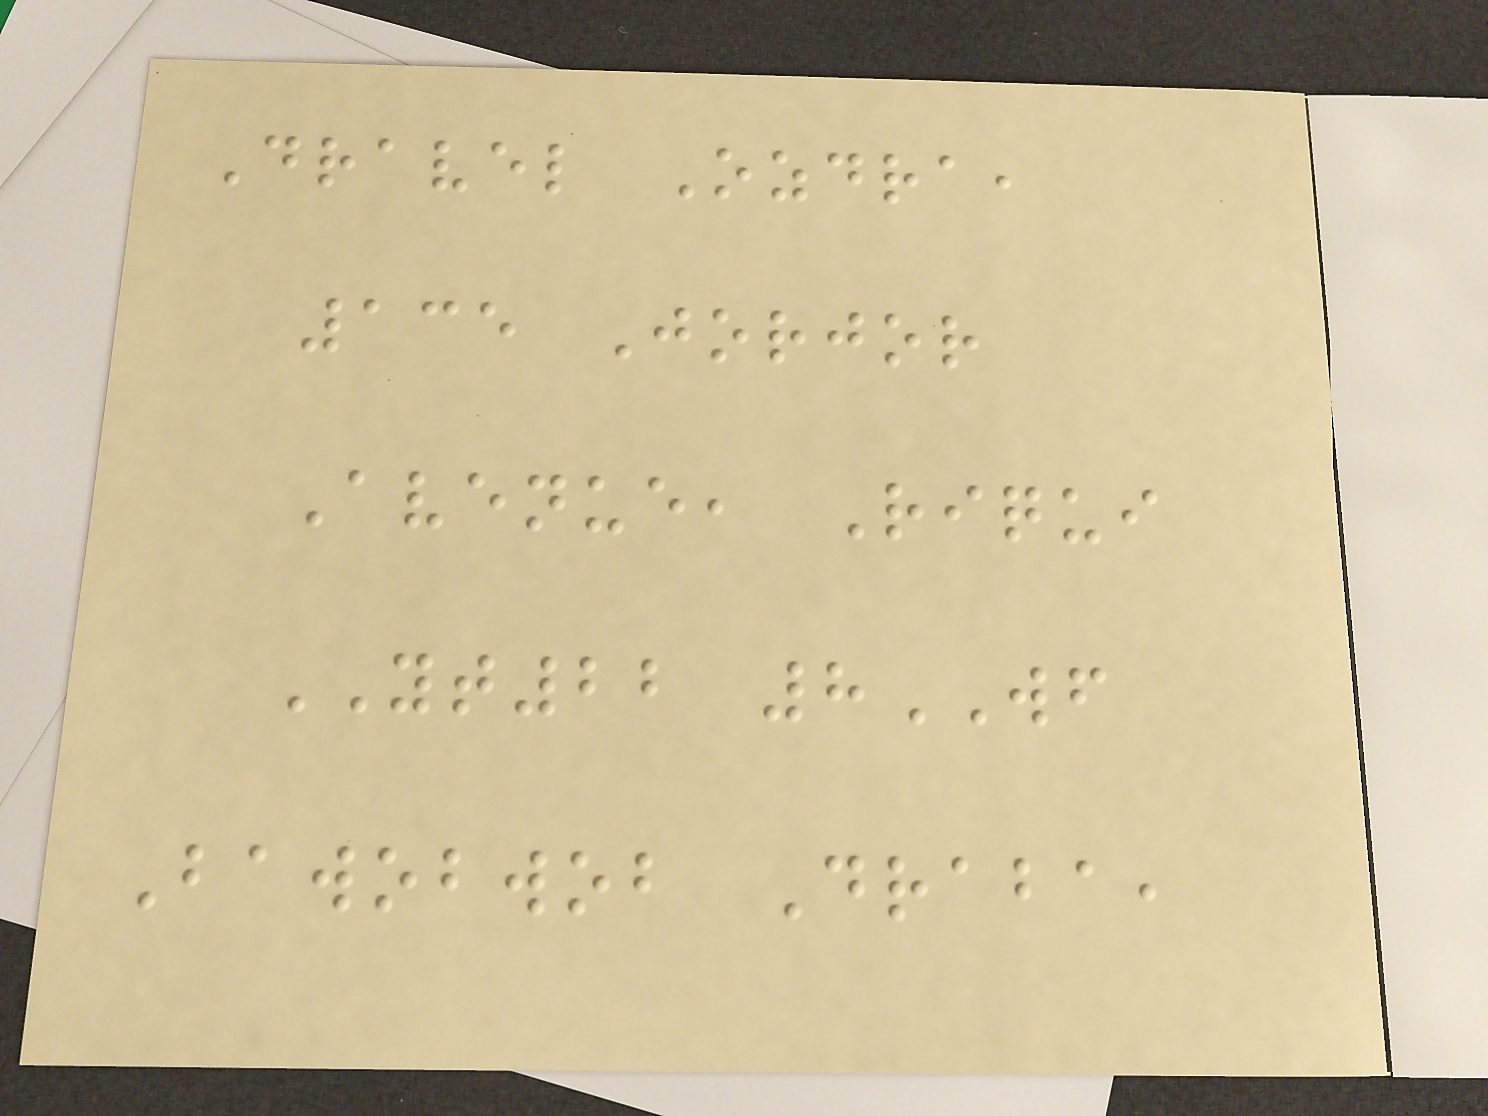Dravel Ozdra,
135 Jorjor
Avenue, Riqui
YT22 8WF
Bawobwob Draba,
